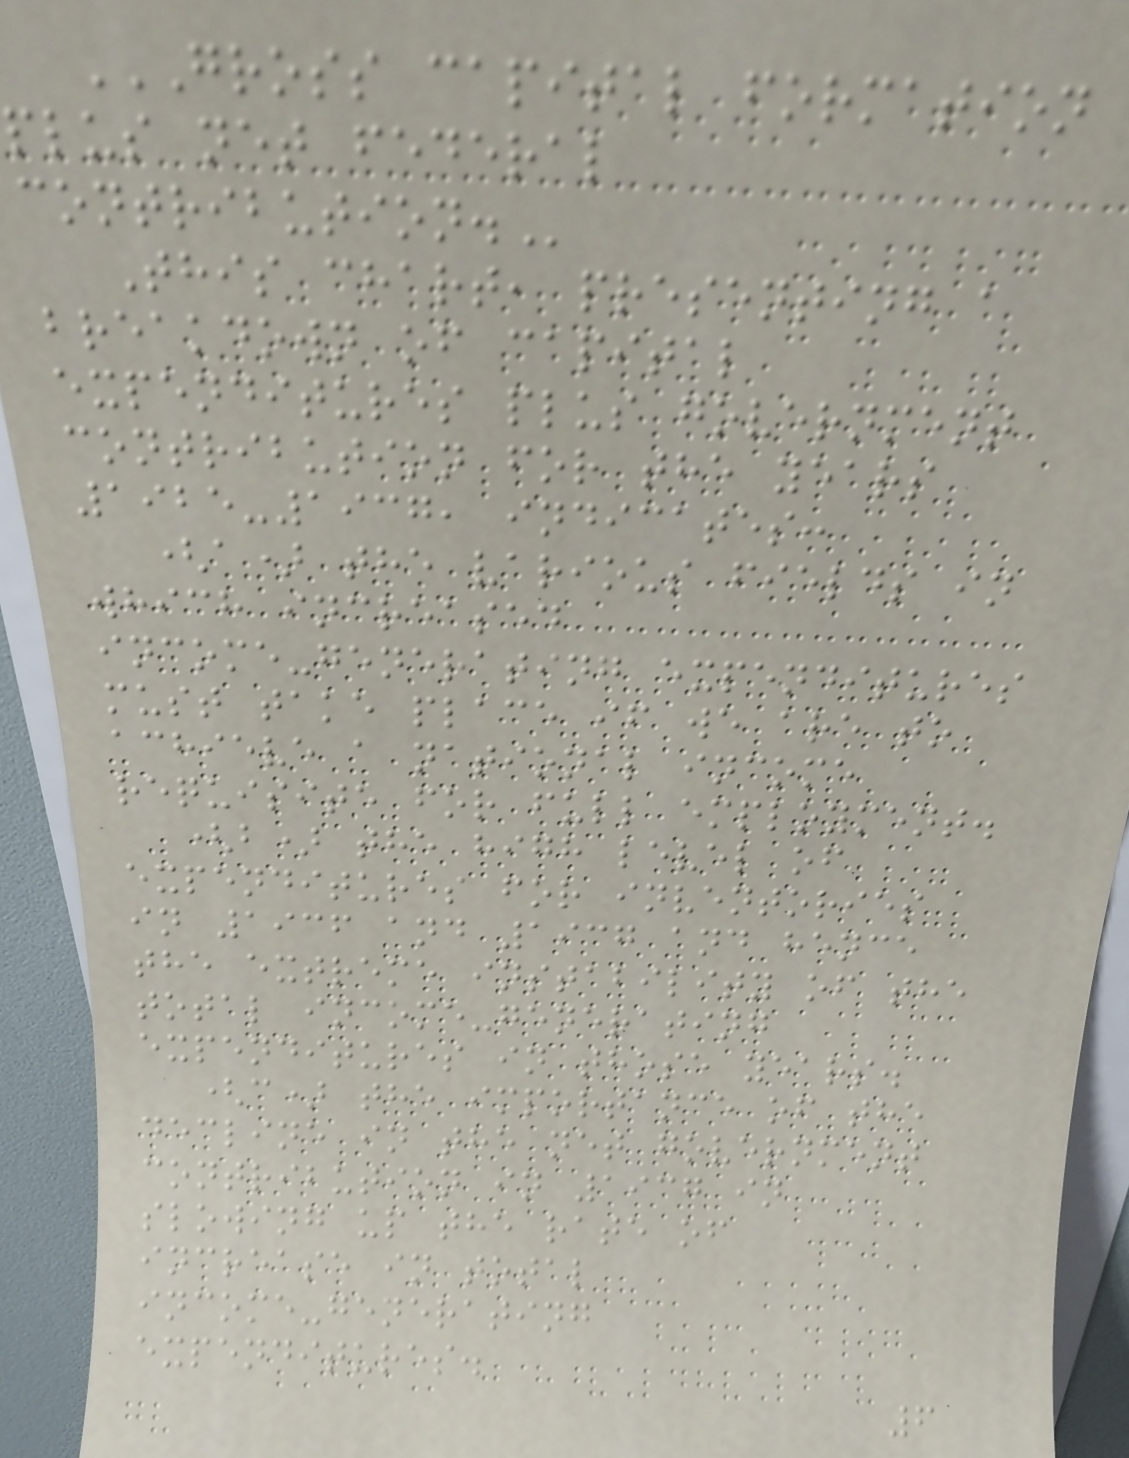GROSS CAPITAL FORMATION
PLUS NET FEDERAL
CONTRIBUTION.
This chart, presenting a
breakdown of capital
expenditures plus government
contribution for the years
1925-1937, indicates:
(a) the various fields in
which increased
income-generating expenditures
must take place if we are to
achieve a national income
requisite for full employment.
(b) the high level of
expenditures for inventories
in 1936 and 1937 and hence
the extreme instability of the
total income-generating
expenditures in those years.
(c) the importance of the
decline in the net government
contribution in 1937 in
slowing up the rate of
increase in total
income-generating
expenditures.
6
